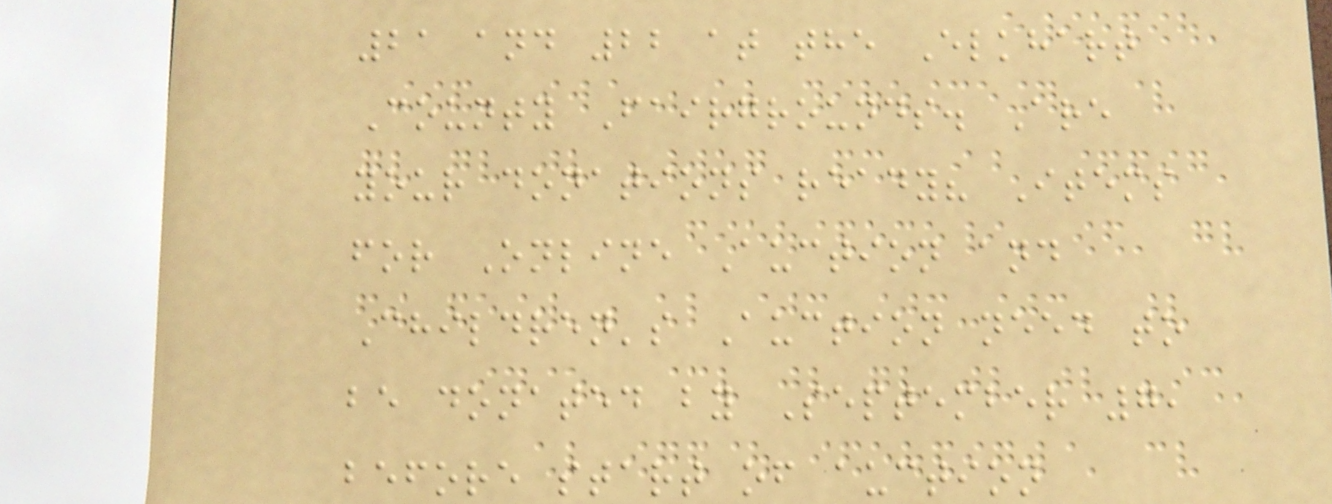21 and 22 at the Elkhart
County Fairgrounds. Are
your donations ready? Items
for Online Auction and
Children's Auction need to
be donated by September 7,
before start of auction
